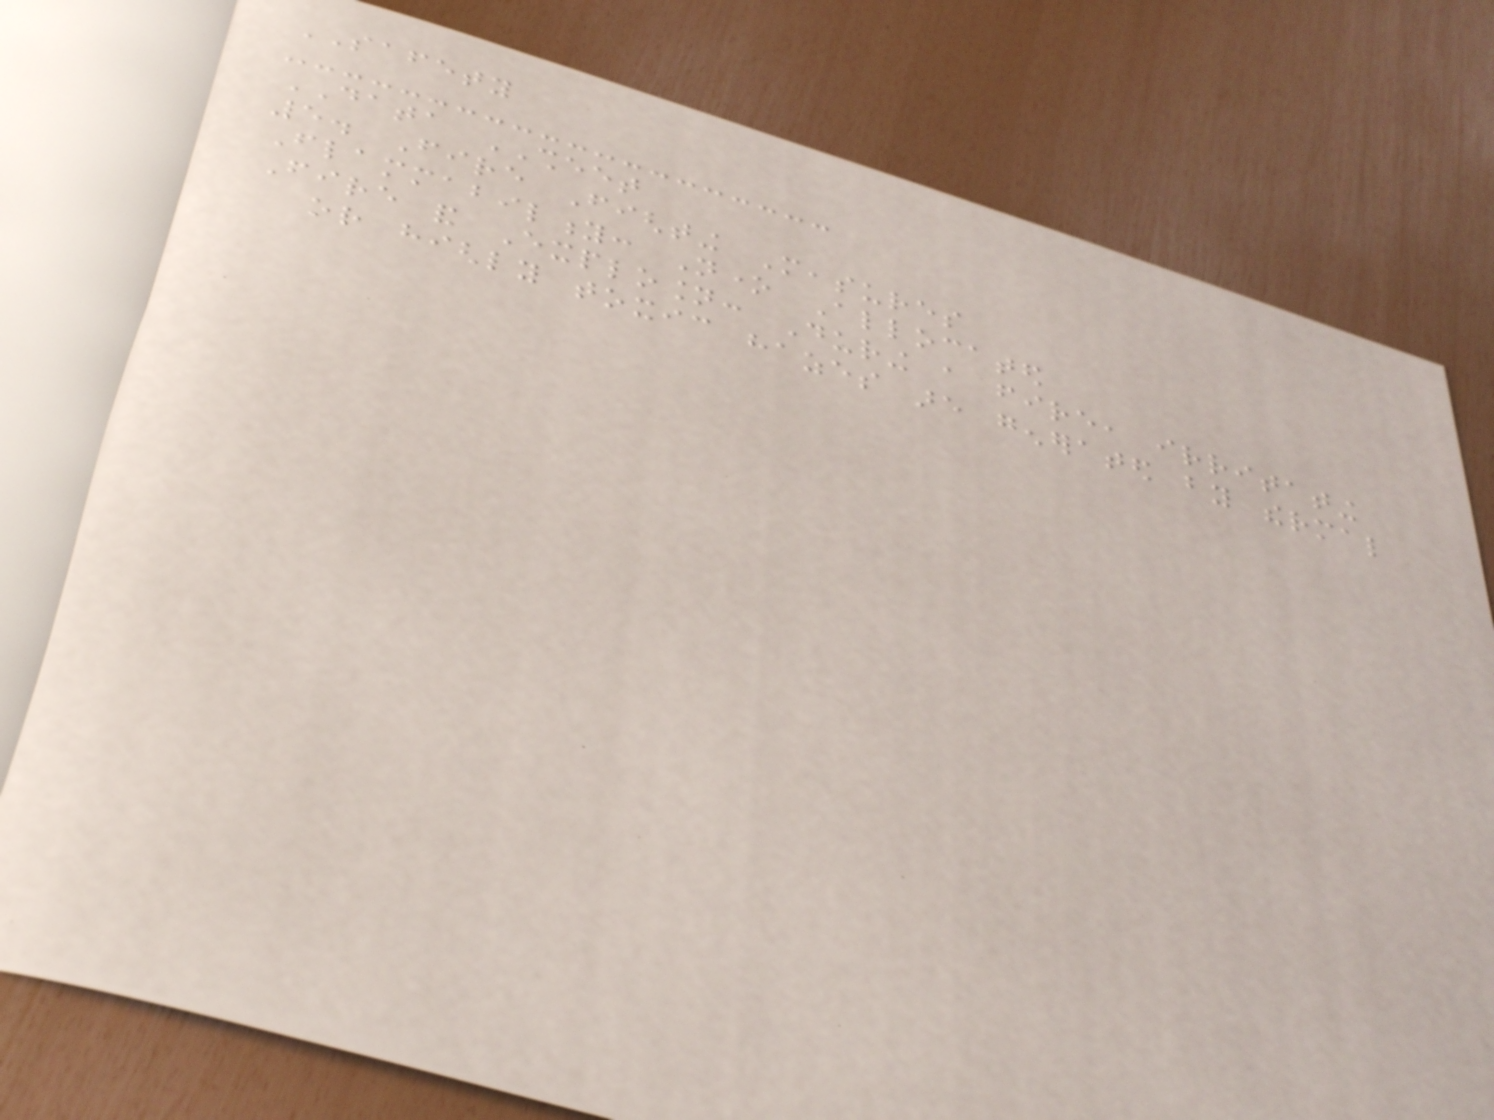SAFETY
DATA SHEET
5. Fire Fighting Measures
Flammability: None Allocated
Fire and Explosion: During a fire, irritating
or highly toxic hazes are generated by thermal
